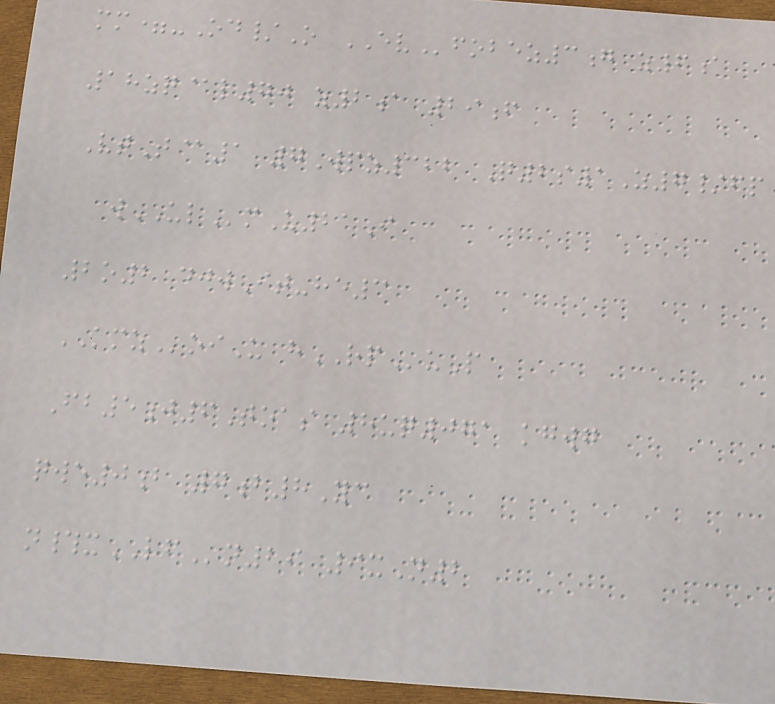mm=-Od/O EVfobez3g z6a
18zq@l70 z2a 29f
VtT@1 7Wpz322 Q2s1Z7/fp
wULmU21I
2o2 djwIt-he3
KMZoiU hRPuP
Fb5j6Toas 8uq071 kgwg
qwe0b 7b8Yc
n#xLFn29 9xN2
